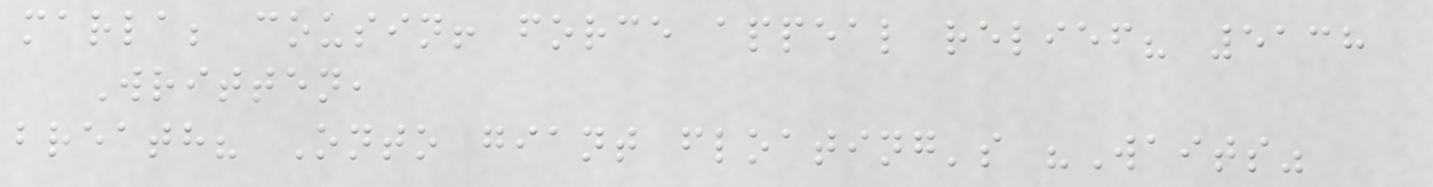marla; cousin! force appeal relief? 5138
Written,
breath? Onto giant floating's "Waits"
